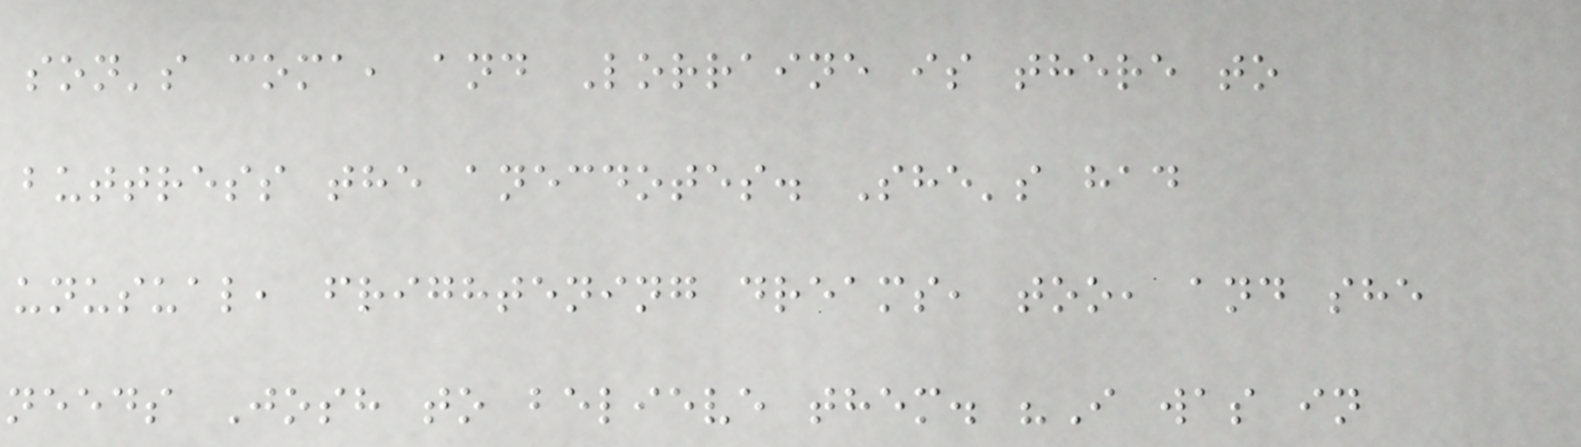son's coma, and Lorraine is there to
buttress the anecdotes. She's had
unusual, frightening dreams, too, and she
needs Josh to believe them. "I was in
